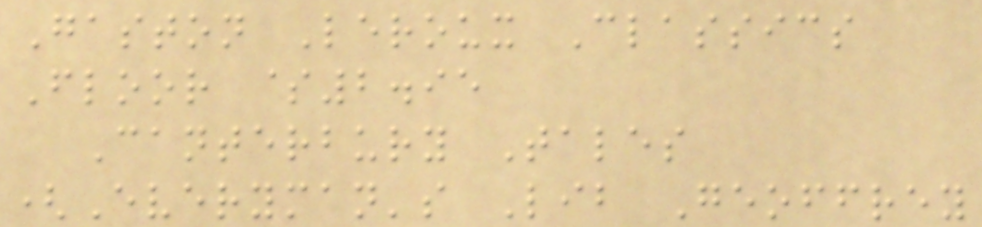Gaston Leroux Classics
Floor $2.95
Canterbury Tales
(Everyman's Lib Geoffrey
